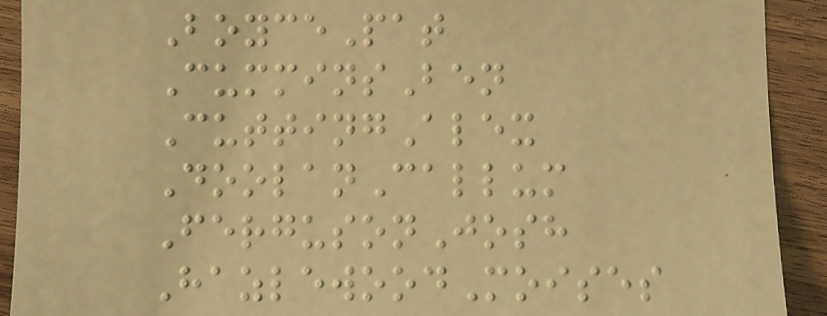BoycePat
CumminsBen
CuttingAlex
DoolanCallum
FergusonJosh
HazlewoodMoises
